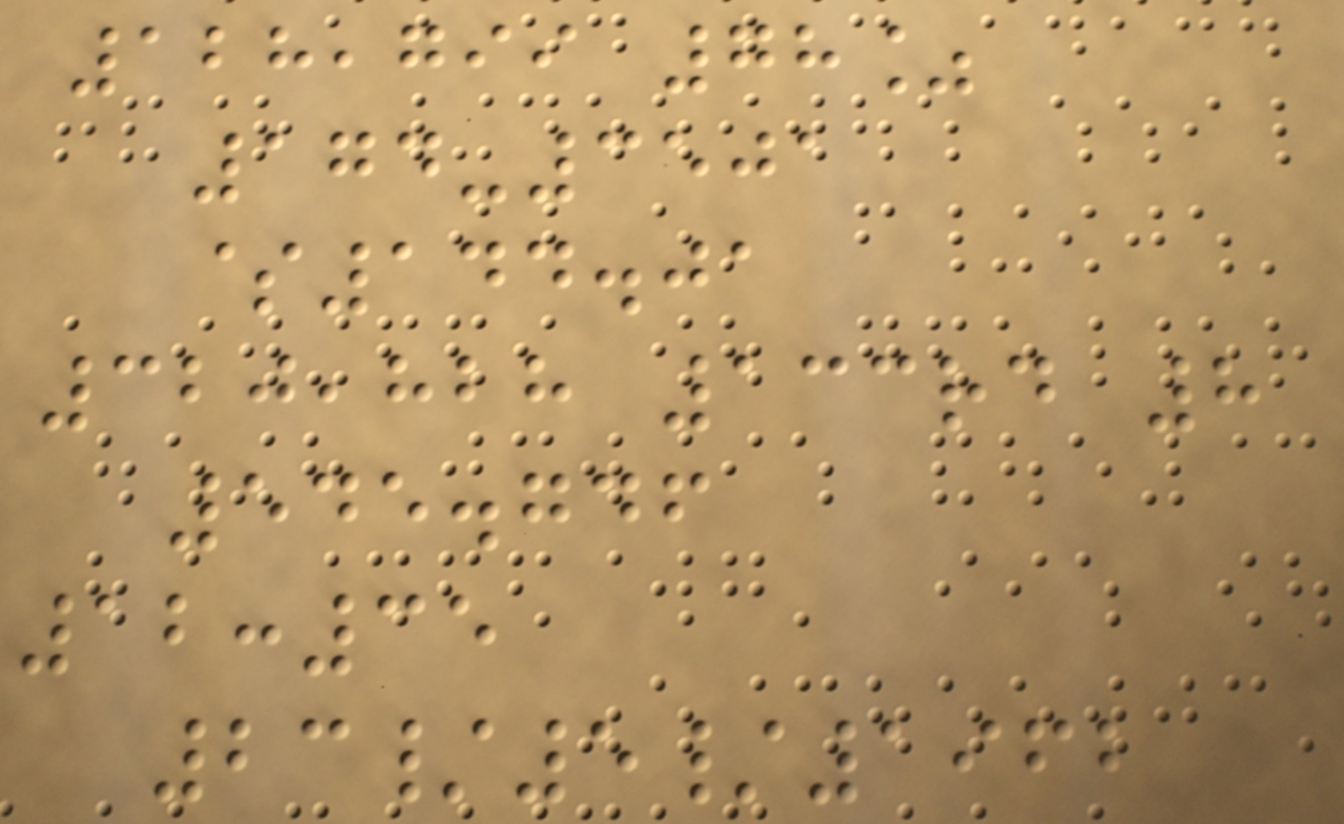128,799 78%
174-3501
$144.01
320,828 133rd 8
545.746
12:35
23/5/1962
